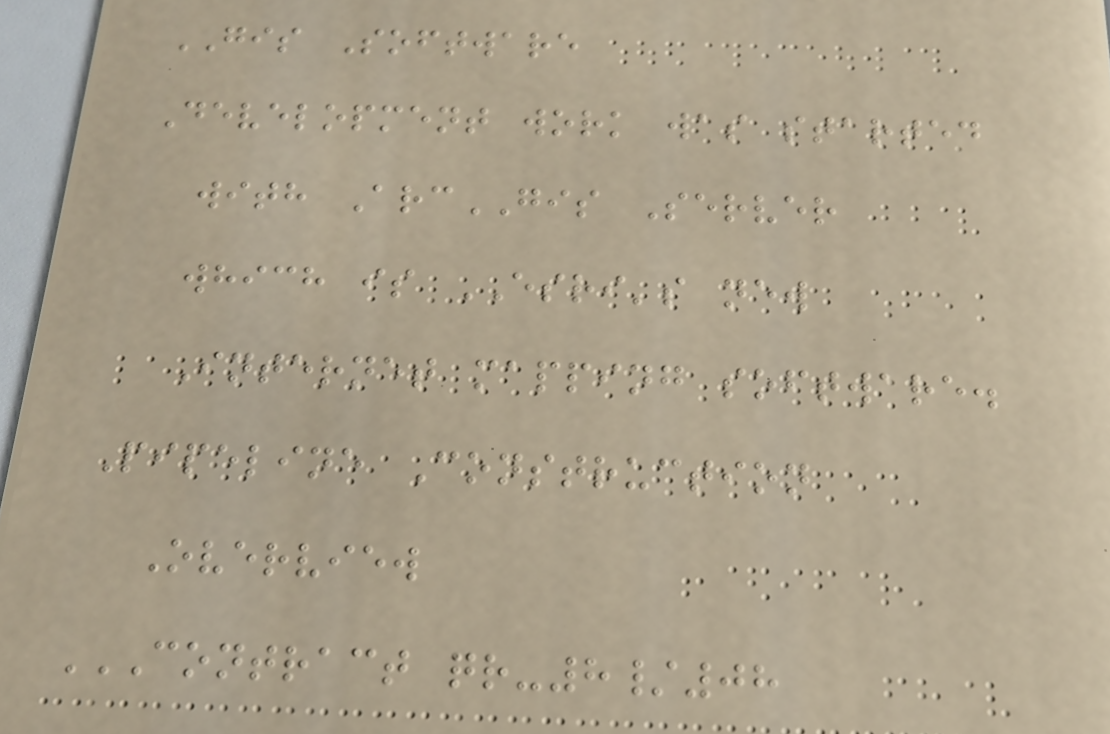GIS Software
Development work was started
with ArcGIS Server
which is ESRI's new
Internet mapping software.
Pipeline Construction
Overview
CONTRACT QR-8/08
